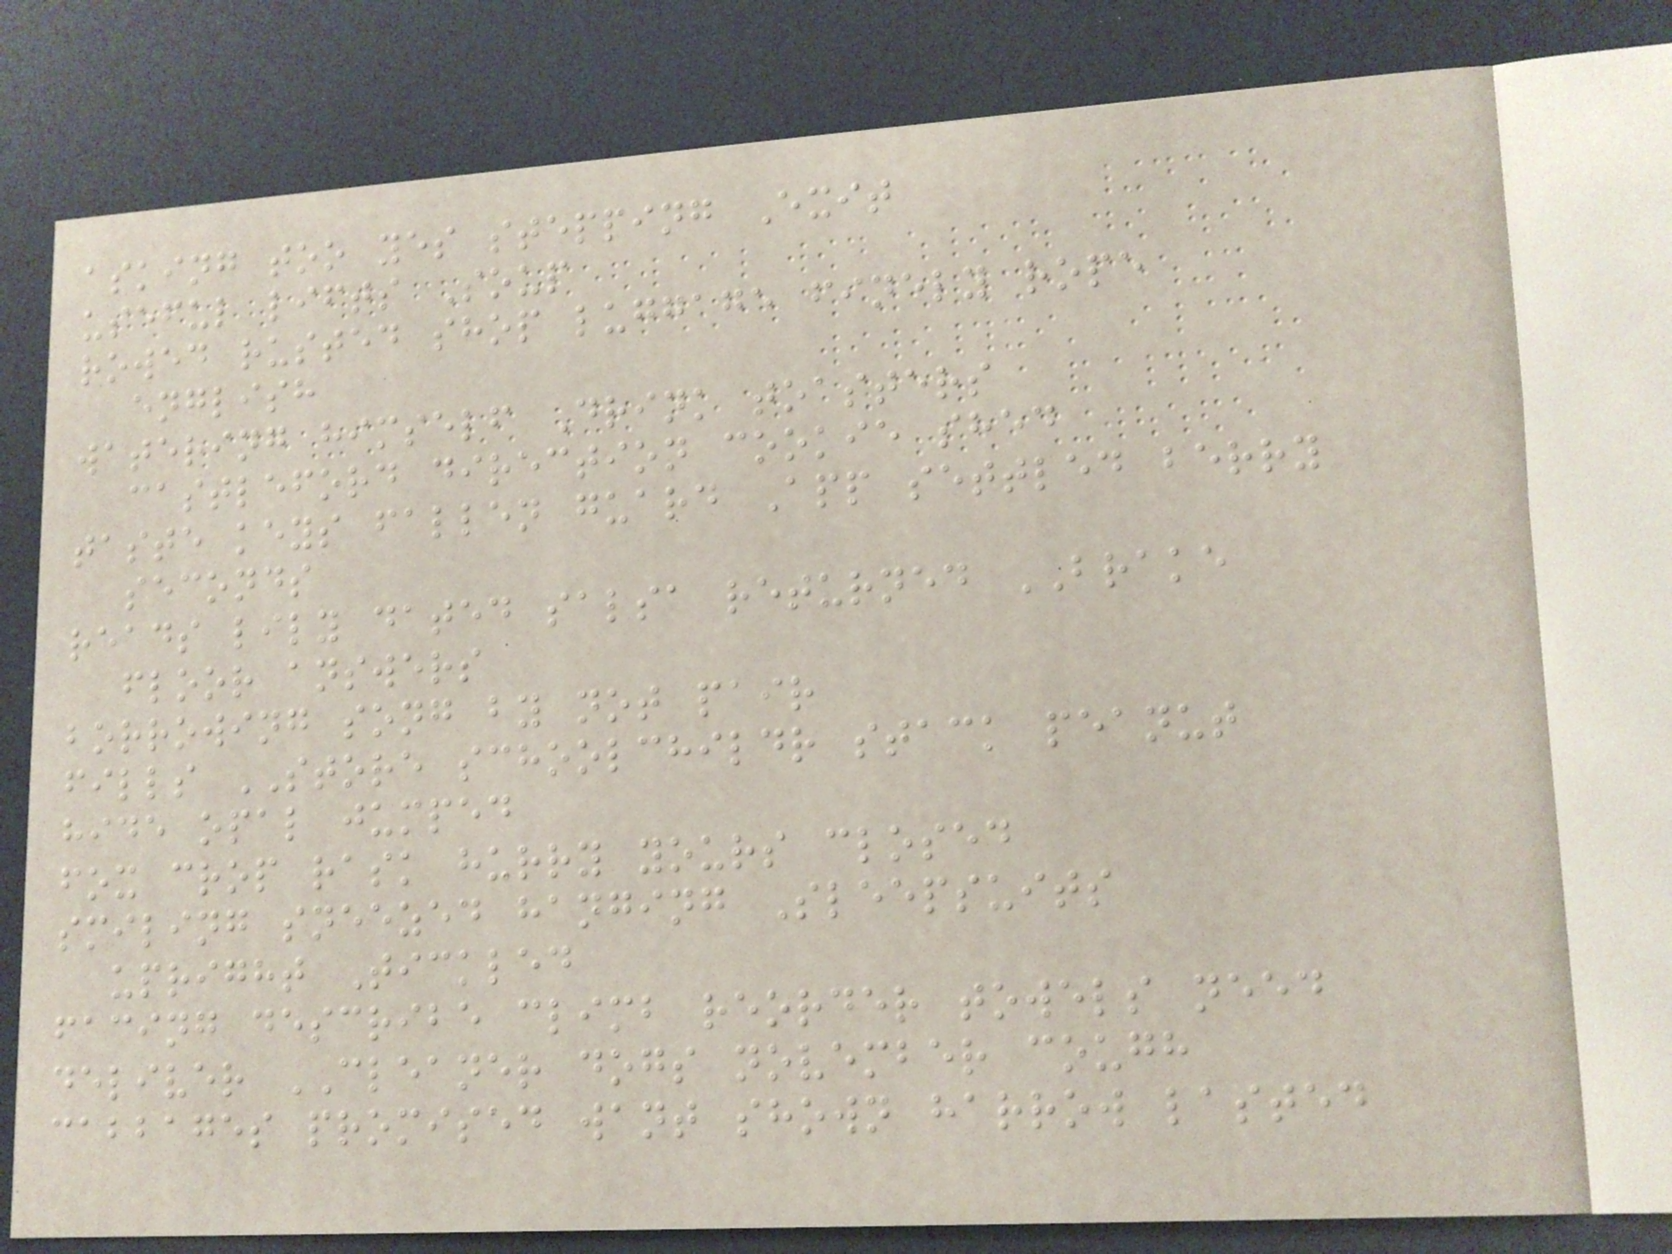asking too yes stepping Exit
useful lifts Soup
rowed rusted shop luggage finely rope
english
watering himself Drink toasters
castleford direction cookie shed
taste keys fallen guard App settled berry
seconds
reads lily dated salsa returned BRAKE
floor answers
borrowing song by not pair
fills STORE schoolchildr stack peanut
hide opal jumped
fox crop rask hurry yours closed
smiling sneezed hanging Sleepsuits
upright Tickled
facing describe climb reorder towels need
deliver CLEANER dogs november cough
cabbages promised want shown harrow lasted
